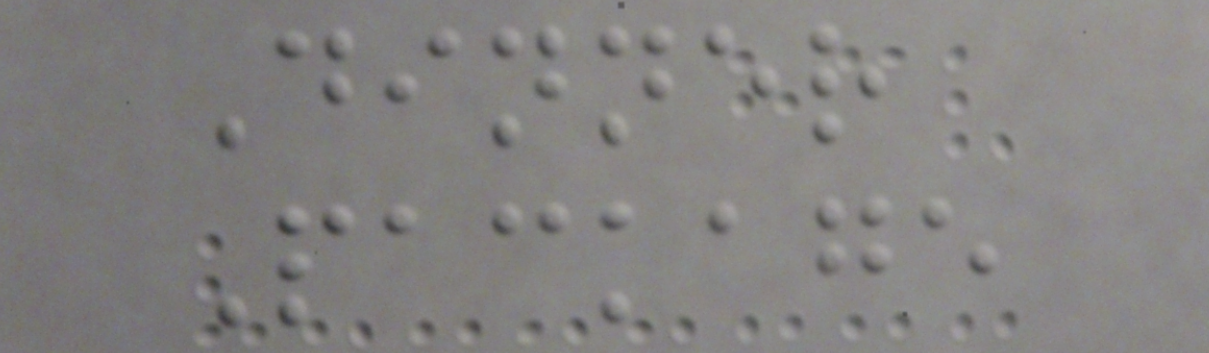Dinner
Package
